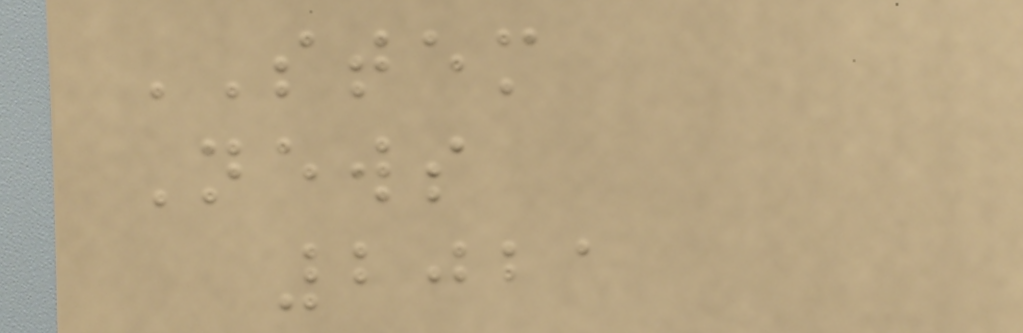STEM
News
2021
